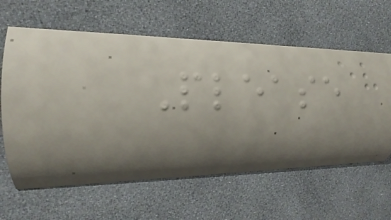Please
